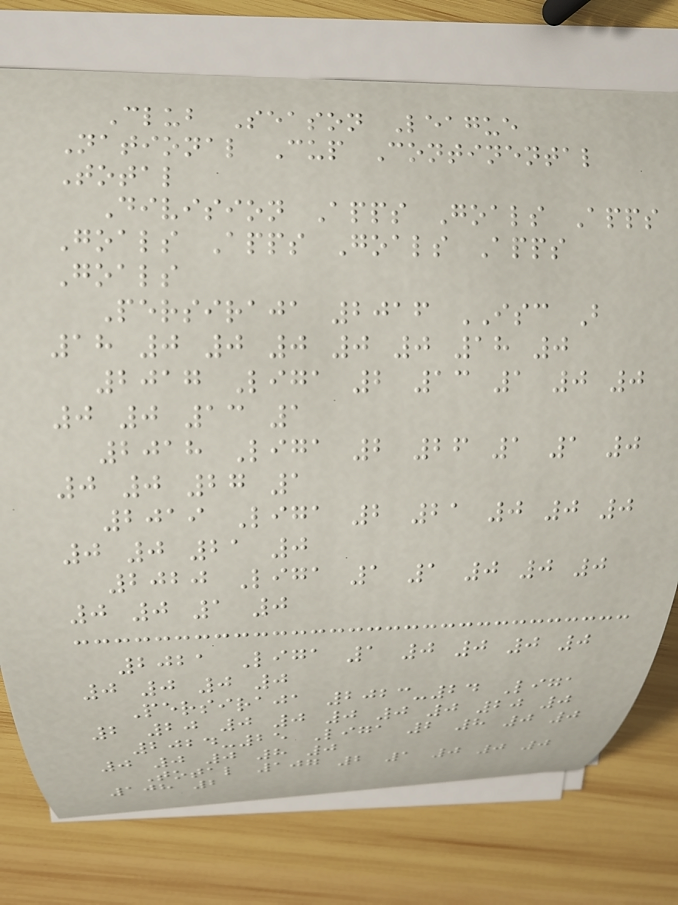Club Season League
National Cup Continental
Total
Division Apps Goals Apps
Goals Apps Goals Apps
Goals
Persiraja 2016 ISC B
18 0 0 0 0 0 18 0
2017 Liga 2 13 1 0 0
0 0 13 1
2018 Liga 2 26 1 1 0
0 0 27 1
2019 Liga 2 21 0 0 0
0 0 21 0
2020 Liga 1 1 0 0 0
0 0 1 0
2021 Liga 1 0 0 0 0
0 0 0 0
Persiraja 2023-24 Liga
2 20 0 0 0 0 0 20 0
2024-25 Liga 2 8 0 0
0 0 0 8 0
Total 107 2 1 0 0 0
108 2
